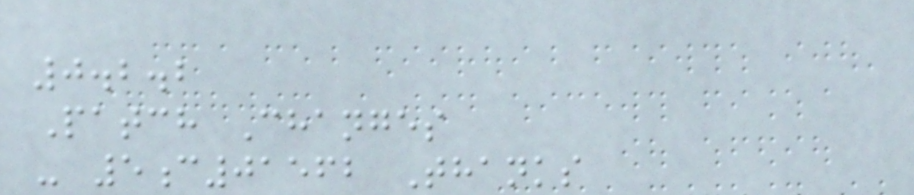0.2.2
Patch Changes
- 5c01562 Thanks
